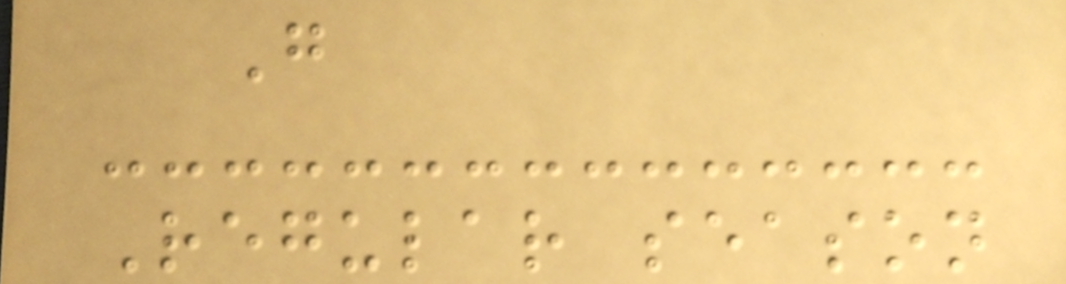G
Regular season
